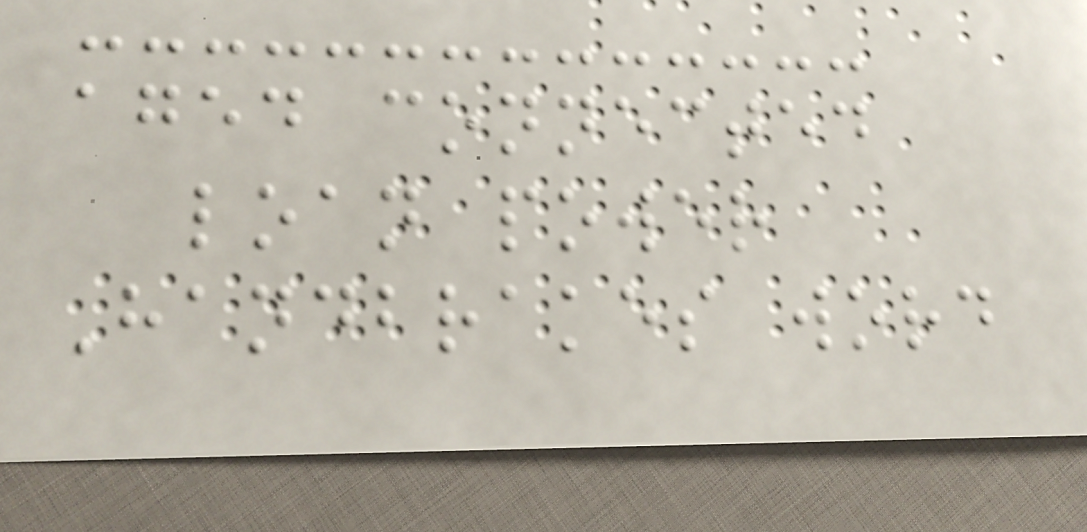aged connected
loan power
Handbrakes word
